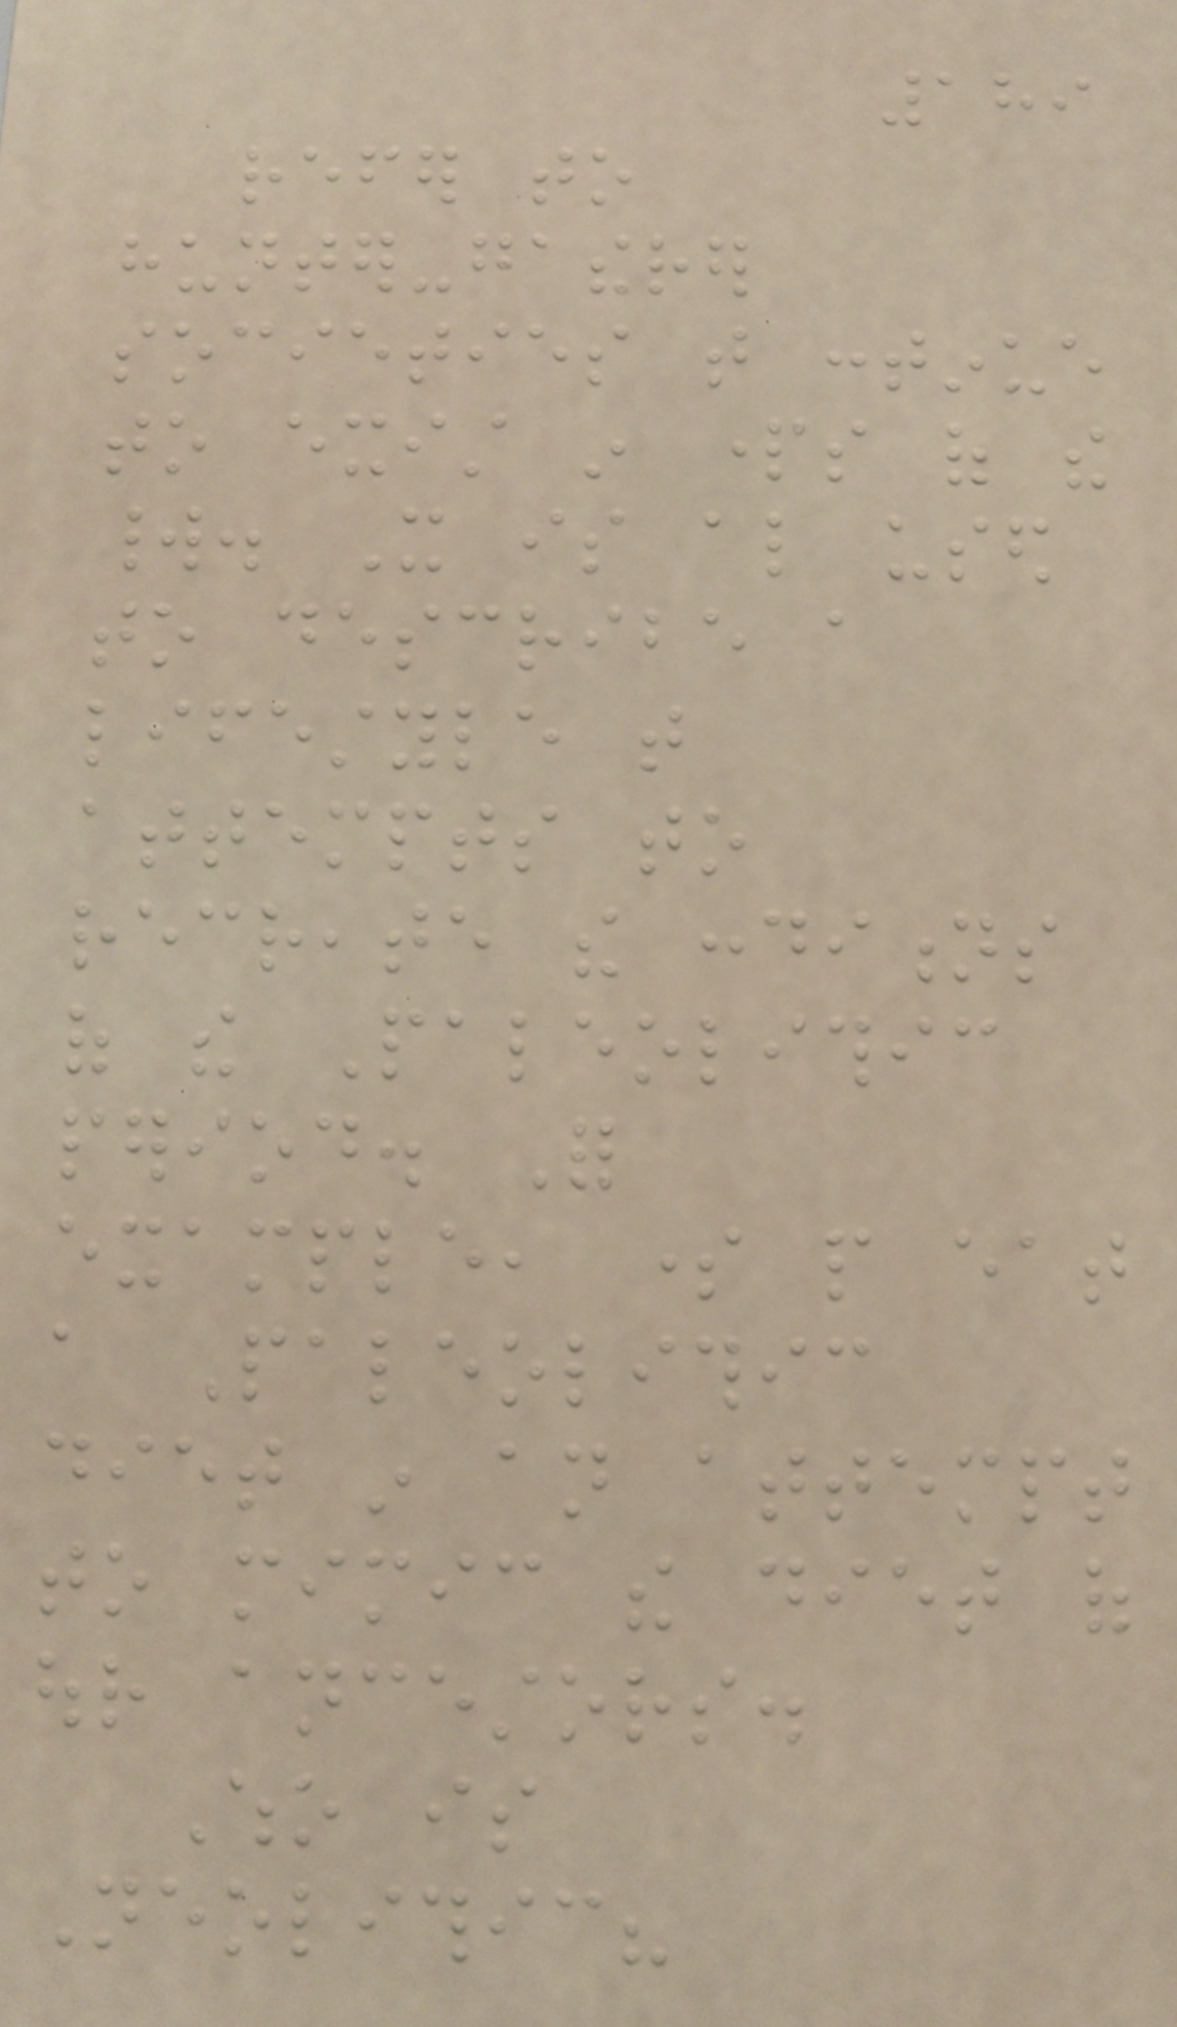189
refer to
hunter-gatherer
societies that continue
to exist in parts of the
world. It is also used
to describe a
lifestyle that
attempts to
recreate the conditions
of the Paleolithic
period. For
example, some people eat
a Paleolithic
diet in an attempt
to mimic the diet of
our ancestors.
Who is
Neolithic?
